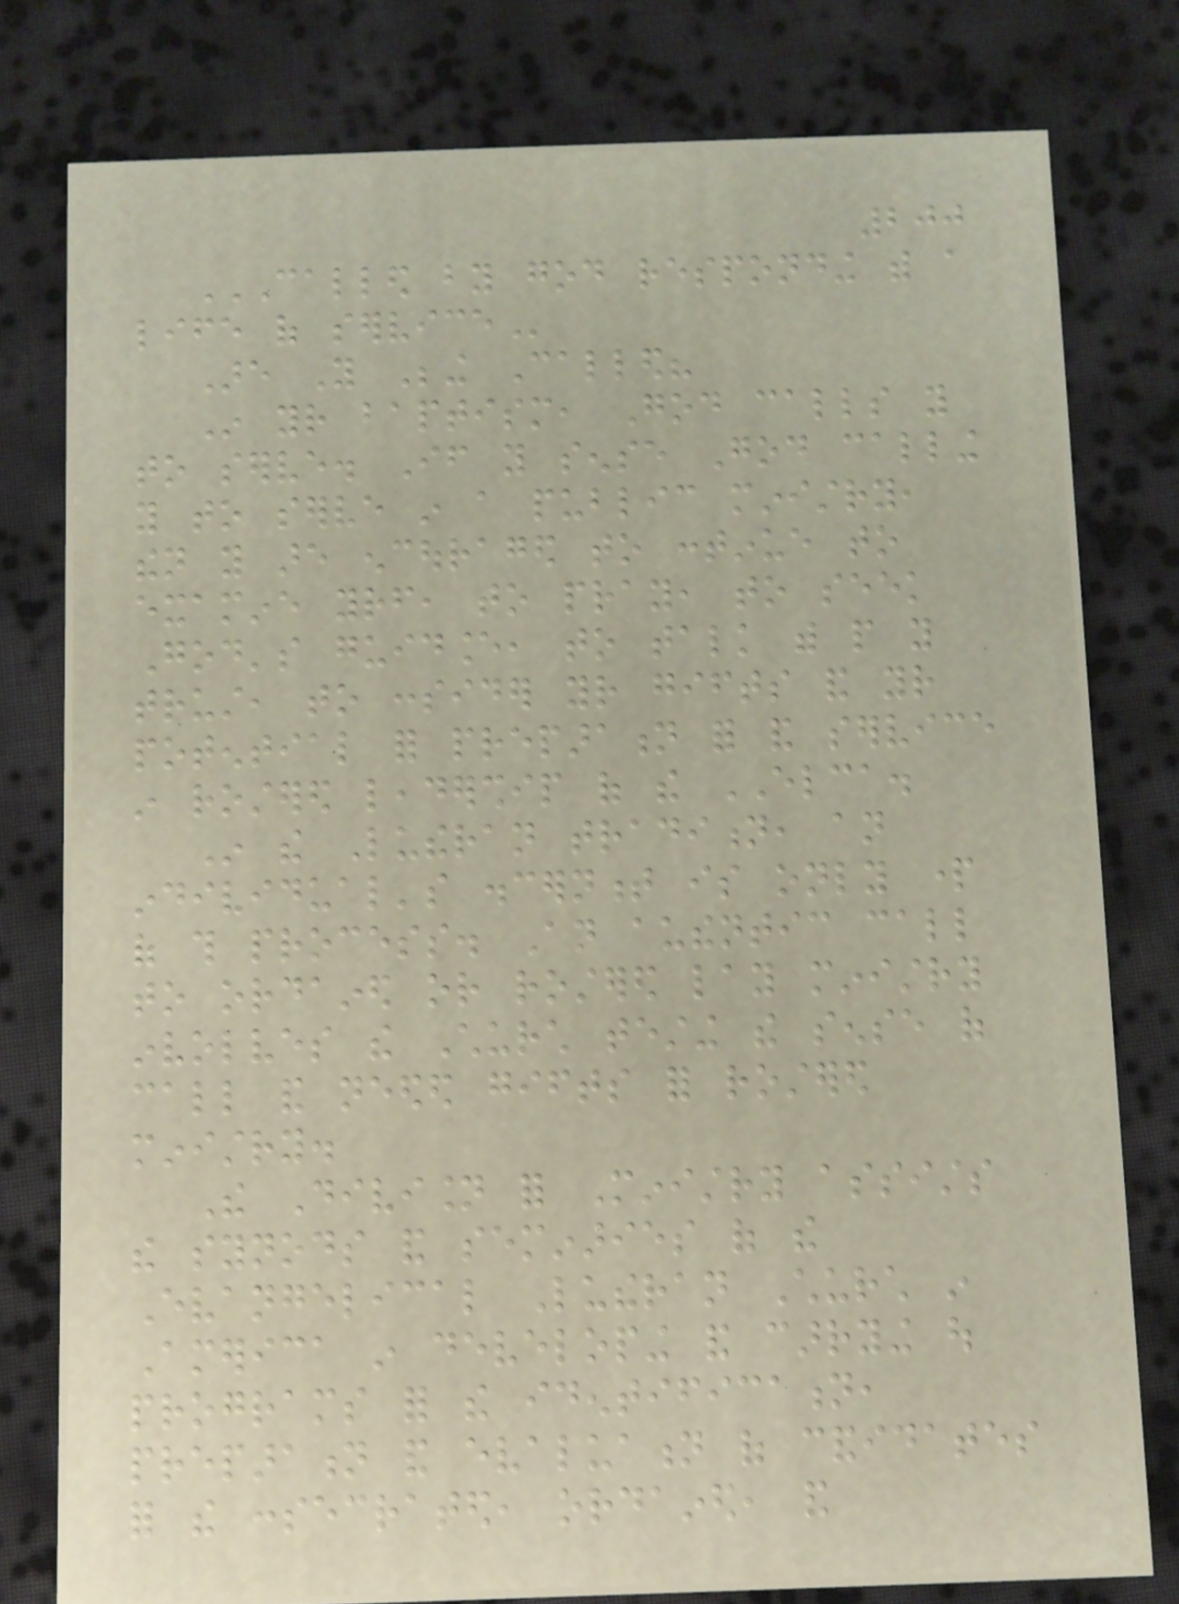200
CALLED BY GOD RESPONDING WITH A
LIFE OF SERVICE
Are You Being Called?
In your baptism, God calls you
to serve. If you sense God calling
you to serve in a public ministry,
then you are encouraged to continue to
examine yourself, to pray, to seek
God's guidance, to talk with people you
trust, to consider your gifts and your
potential for preparation for and service
in rostered leadership of the ELCA.
In the Lutheran tradition, an
individual's discernment is only part
of this process. An authentic call
to ordained or rostered lay ministry
involves the Church testing the sense of
call and needed gifts for rostered
ministry.
The Division for Ministry assists
the synods and seminaries of the
Evangelical Lutheran Church in
America in developing and carrying out
programs for the identification,
preparation and evaluation of candidates
for the consecrated, ordained, and
